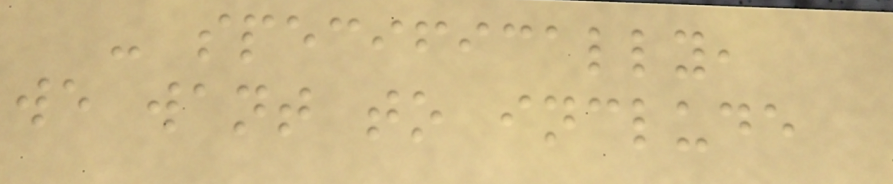- specifically,
we want to include
